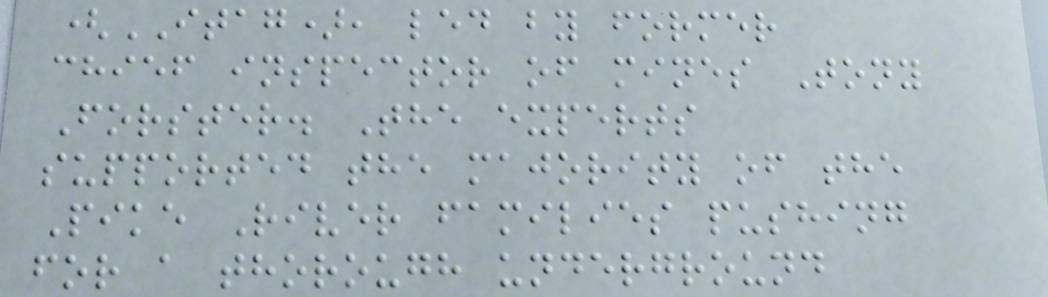(ITAG), led by former
chief inspector of mines Tony
Forster. The experts
supported the majority of the
Pike River families pushing
for a thorough underground
